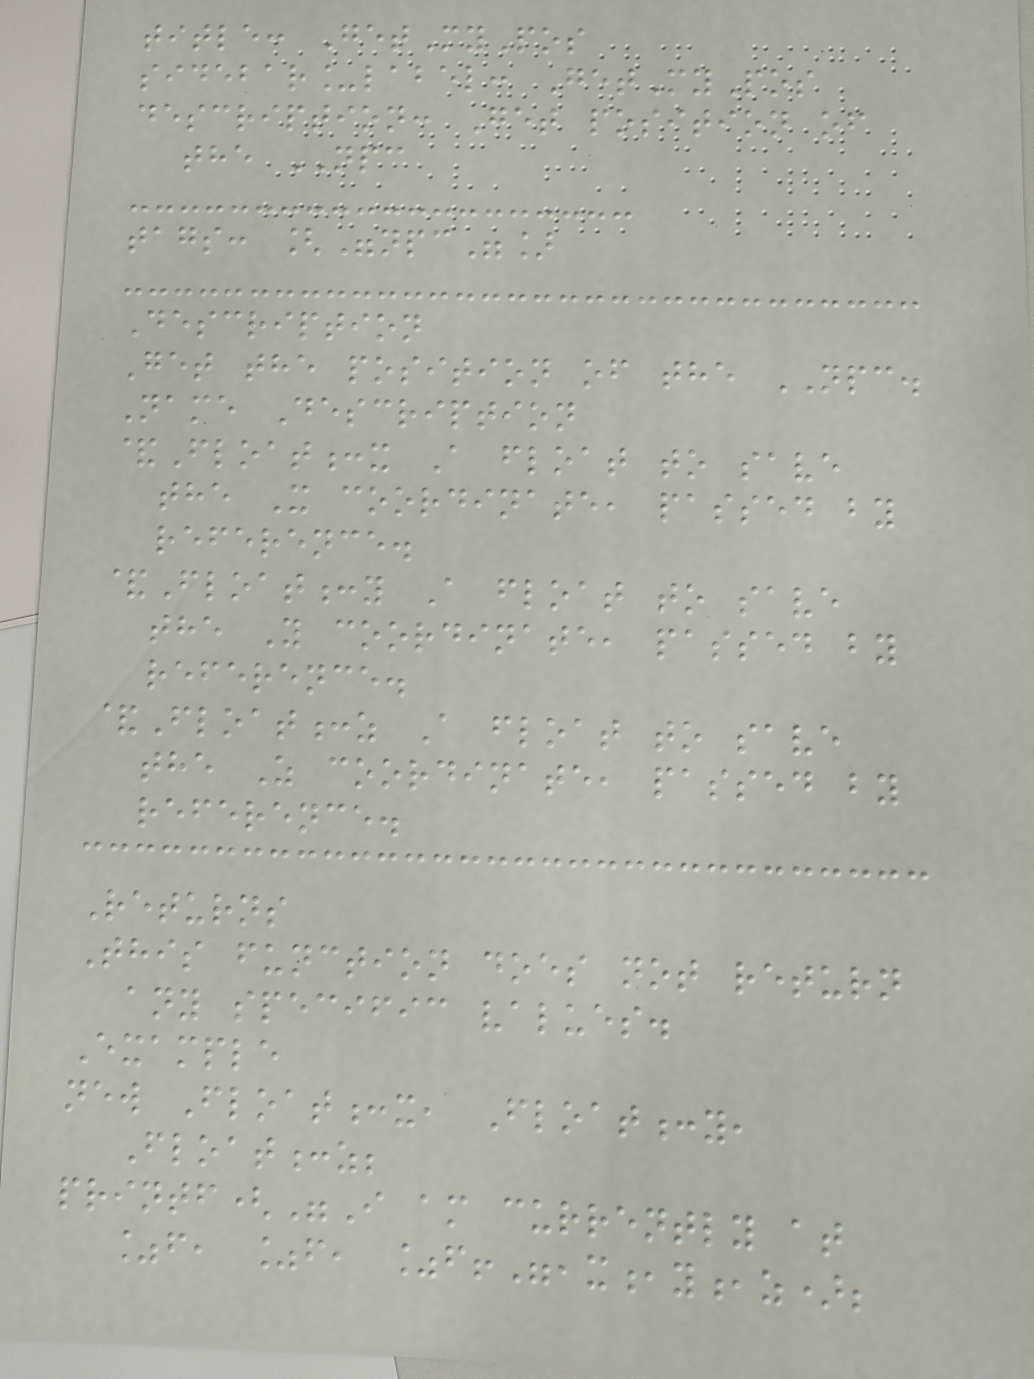title: GetMyPos
sidebar_label: GetMyPos
description: Get position of
the NPC
tags: ["npc"]
Description
Get the position of the NPC.
Name Description
&Float:x A float to save
the X coordinate, passed by
reference.
&Float:y A float to save
the Y coordinate, passed by
reference.
&Float:z A float to save
the Z coordinate, passed by
reference.
Returns
This function does not return
any specific values.
Example
new Float:x, Float:y,
Float:z;
printf("I am currently at
%f, %f, %f!",x,y,z);
